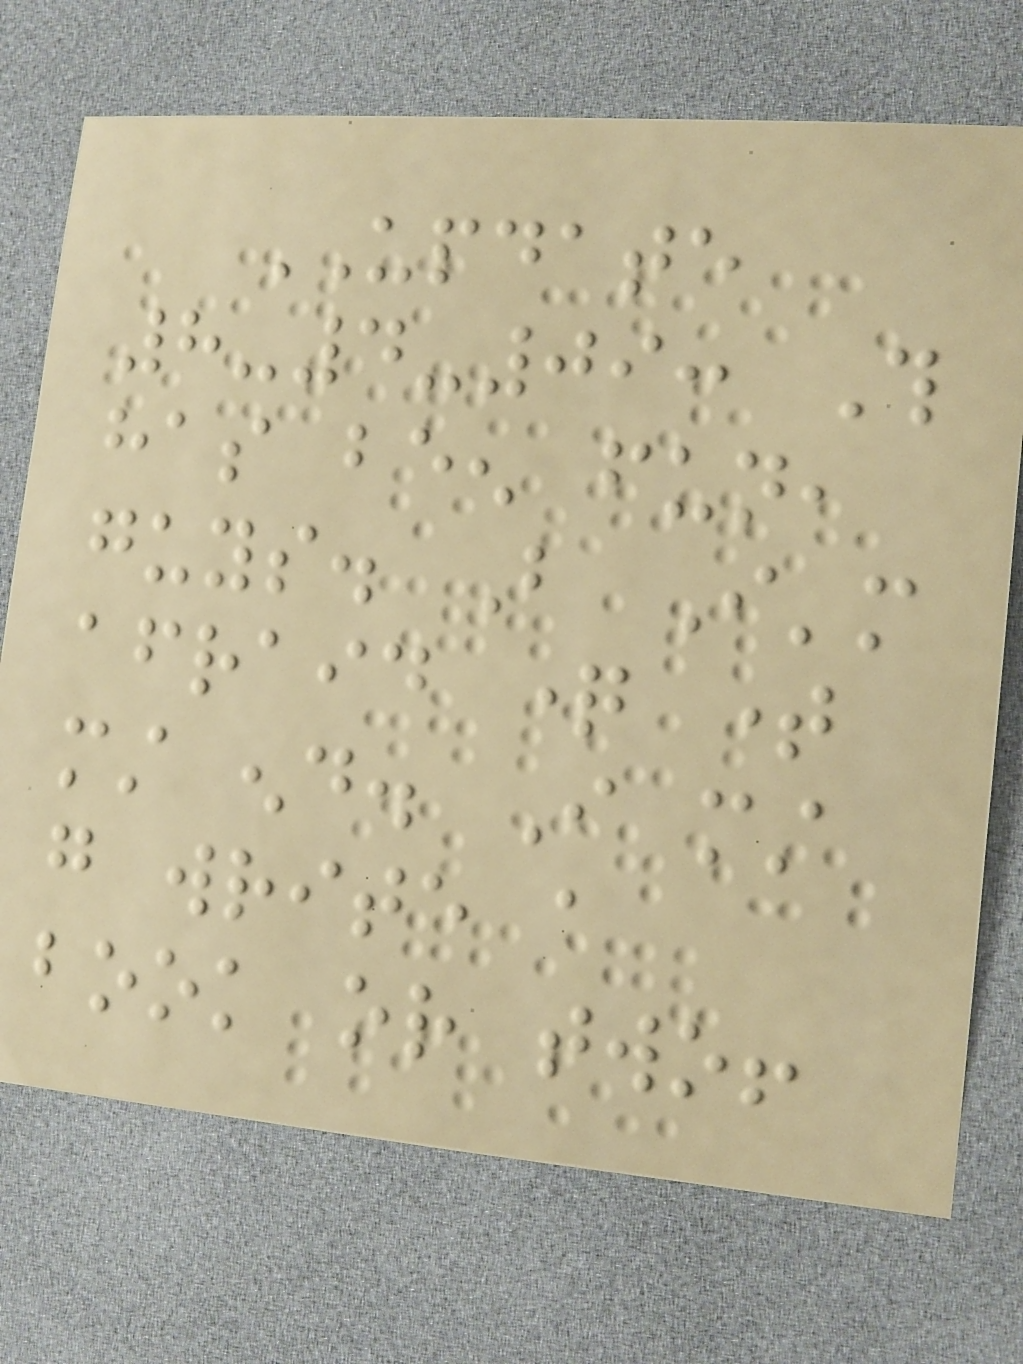UPDATE
8-4-09: This
has been fun,
guys. But I'm
afraid question time
must end. I must
go write a
book or two!
